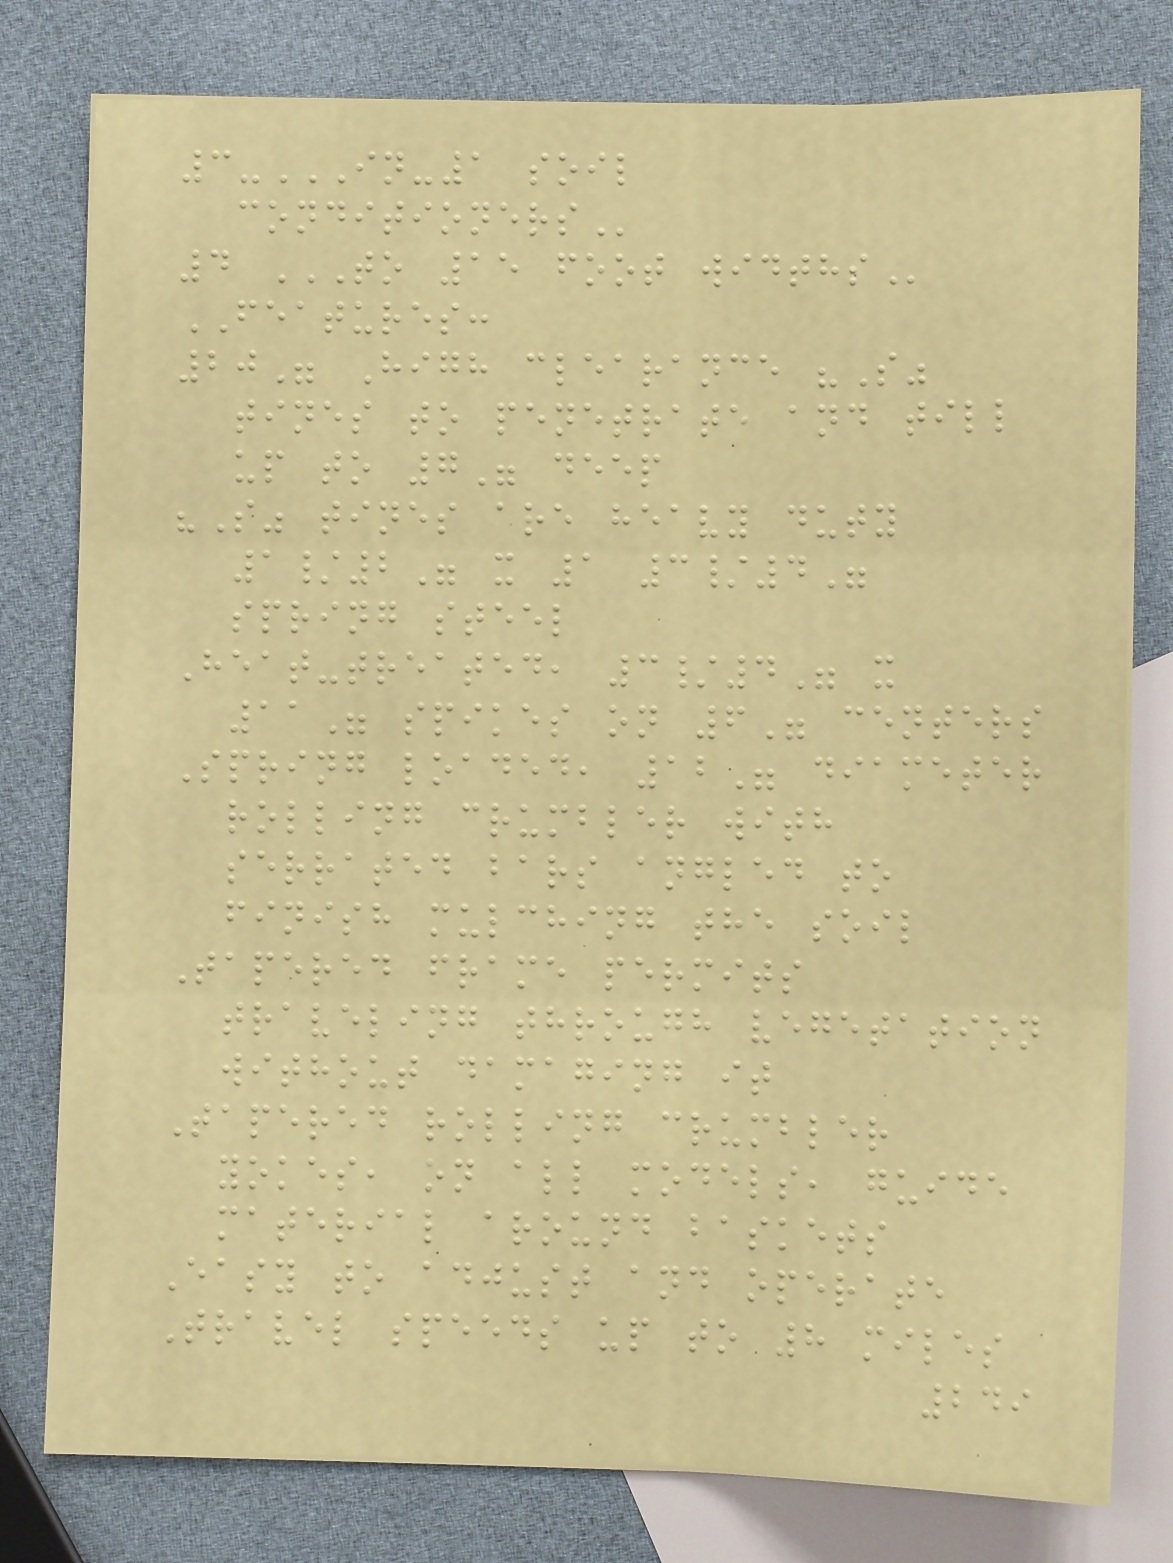3-IN-1 SOIL
CONDITIONERS
4 TO 15 FOOT WIDTHS
FEATURES:
20" High clearance "S"
tines to penetrate and till
up to 7" deep
"S" tines are heavy duty
1/2" x 1 3/4"
spring steel
Heat-treated, 3/4" x
11" spikes on 6" centers
Spring loaded, 12" diameter
rolling crumbler with
serrated bars angled to
finish mulching the soil
Tapered frame permits
traveling through vegetation
without damaging it
Tapered rolling crumbler
yokes, on all models, guide
material around baskets
Easy to adjust and operate
Travel speeds up to 8 miles
249
